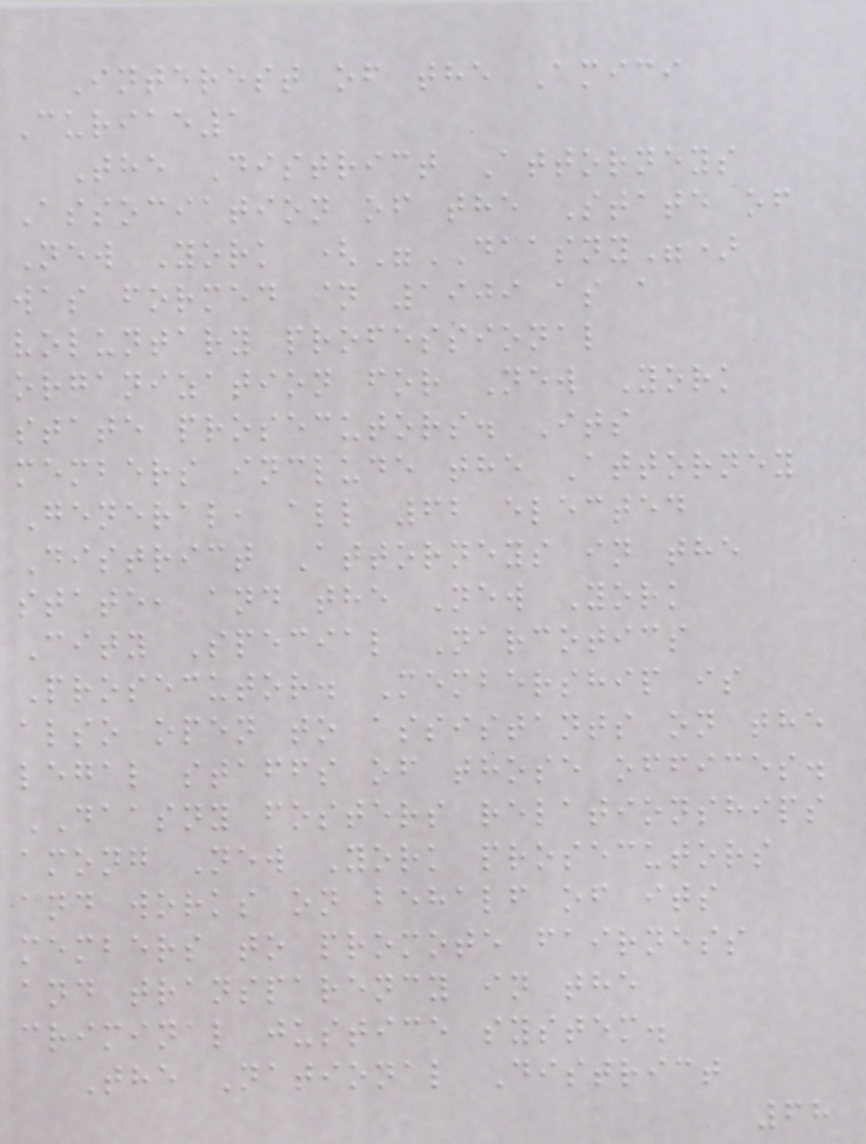Interest of the Amici
Curiae1
The District Attorneys
Association of the State of
New York ("DAASNY")
was formed in 1909 as a
voluntary professional
organization for New York
state prosecutors. Its
members include the Attorney
General, all 62 elected
District Attorneys in the
state, and the New York
City Special Narcotics
Prosecutor. Membership is
also open to assistants on the
legal staffs of those offices.
DAASNY fosters relationships
among New York prosecutors
and works on behalf of its
members to promote fairness
and transparency in the
criminal justice system.
The National District
68
